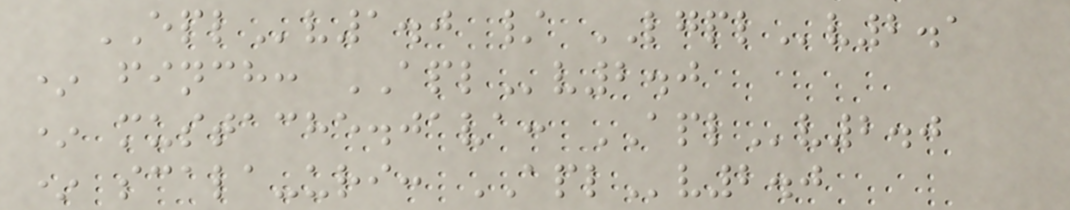EPLv1.0 / LGPLv2.1
* finch: APLv2.0
* mustache.java: APLv2.0
* scala-uri: APLv2.0
